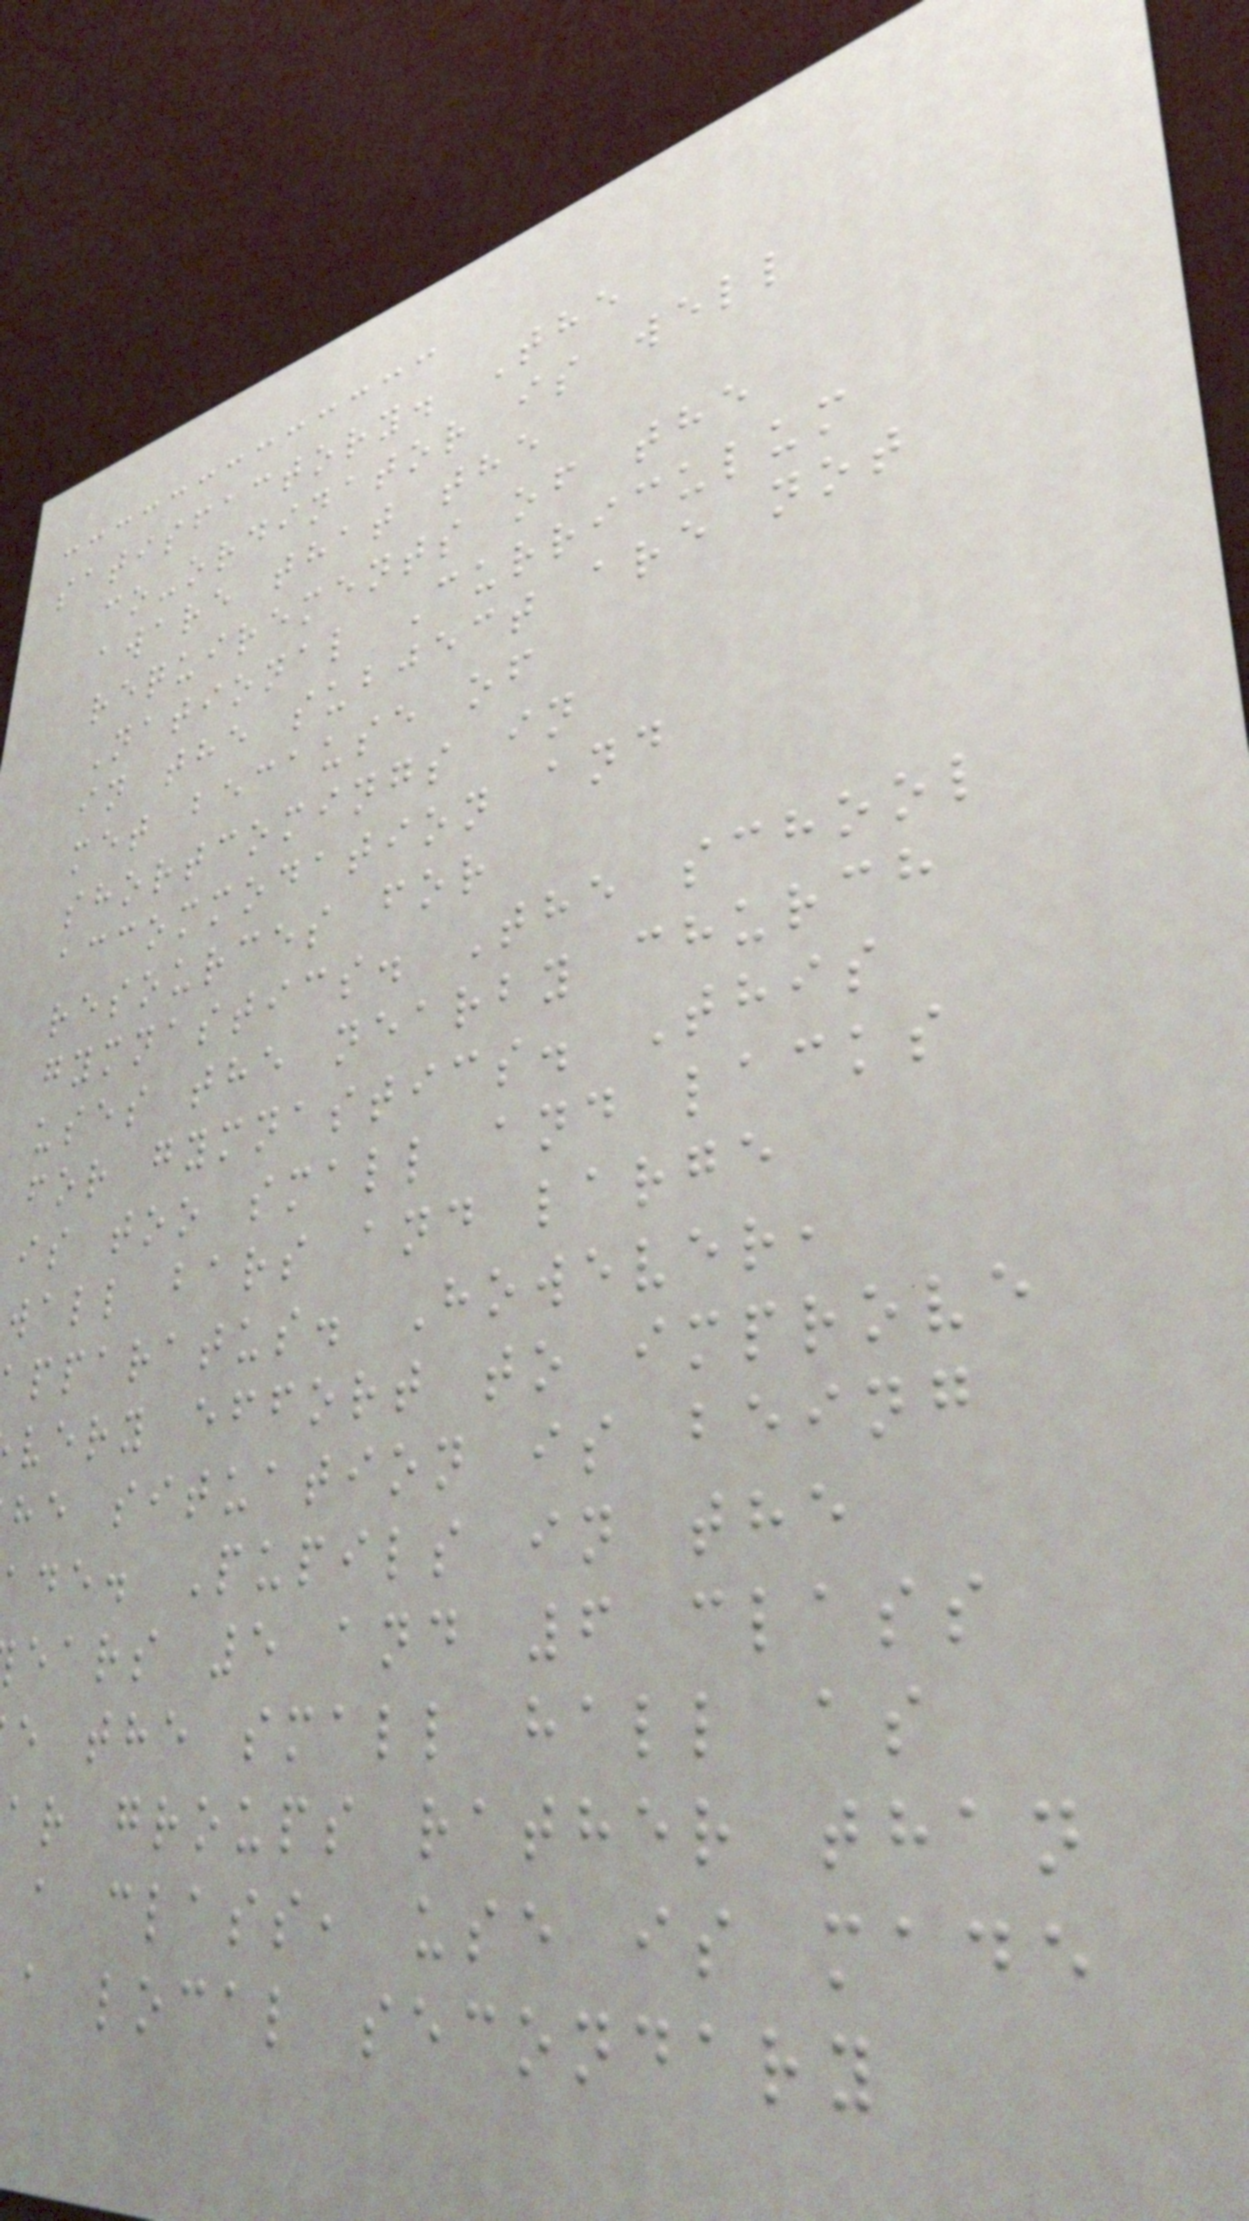satisfactory. The
co-ordinator is well
aware that the
requirements of the
National Curriculum
in the subject are not
met because of
shortcomings in
accommodation and
resources for
gymnastics. The school
uses the nearby church
for gymnastics. This
is too small and lacks
wall bars and large
pparatus. However,
very effort to improve
he situation is being
ade. Pupils in the
ears 5 and 6 class
e the small hall as
ar groups rather than
a class, use is made
a local secondary
